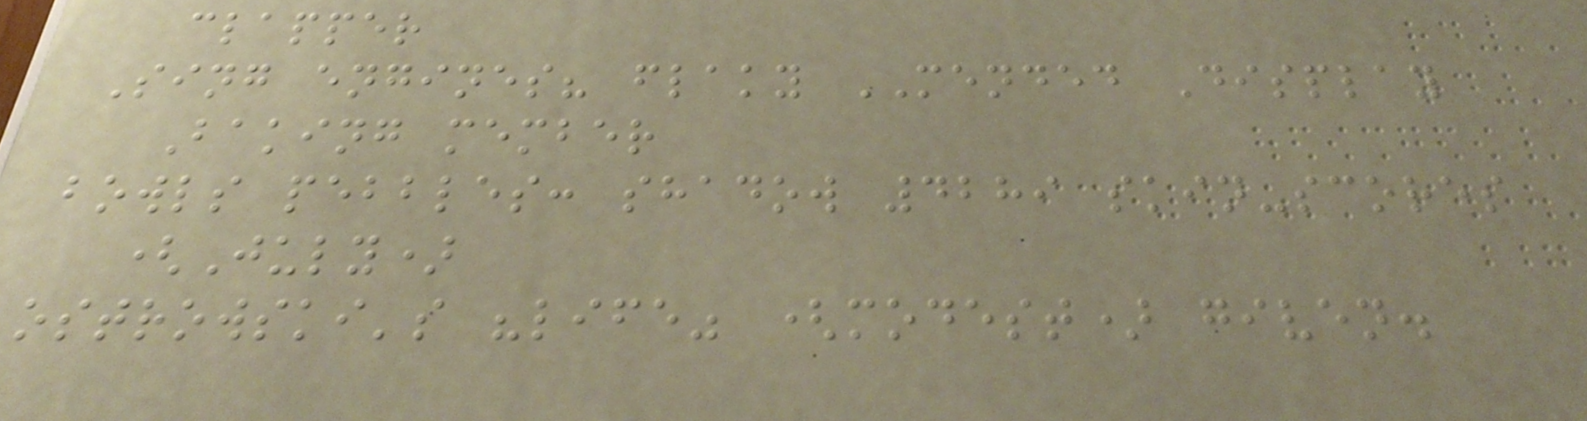clapper
Sing engines? flaky MENDED Display
Baking member
bowls pebbles: shadow 4289 skin-scores
(July)
ostrowski's "life" (modest) given.
